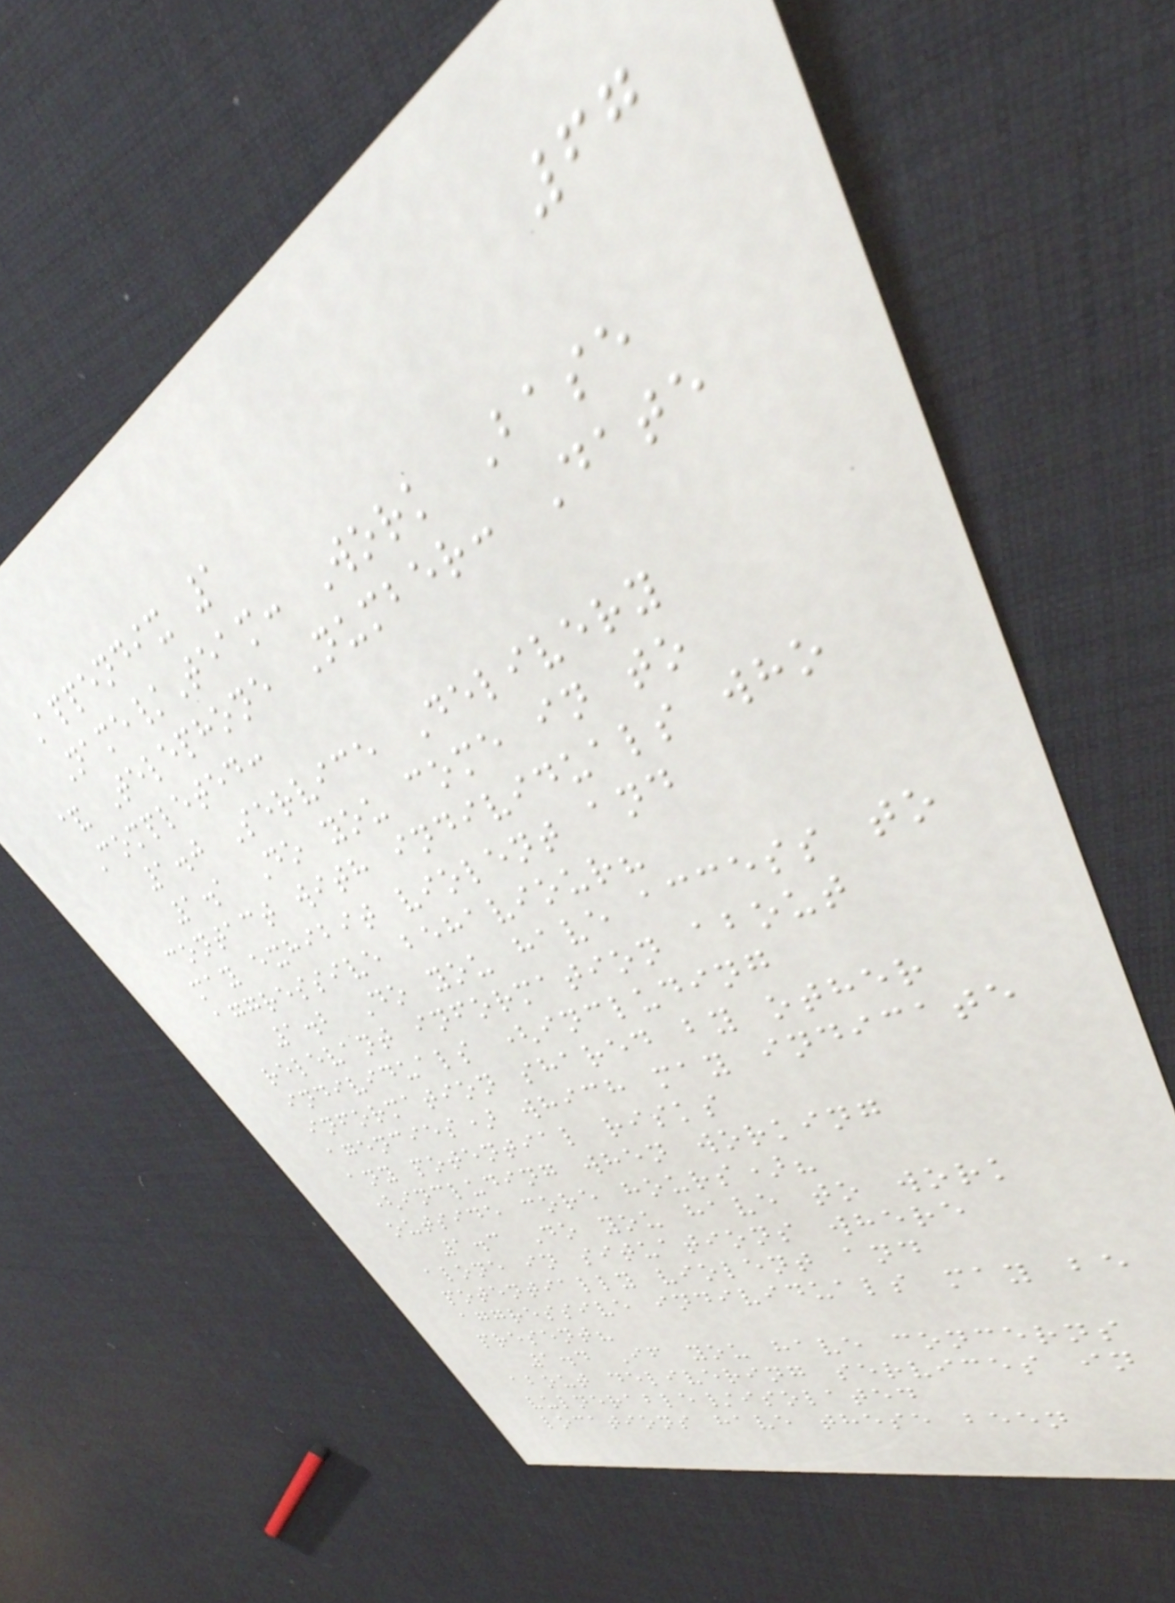67
Appendix 1
Name/Team: Work Base
& Telephone Number: Date
Completed:
1.0 Service Delivery
1.1 Do you come in to
contact with individuals who
may exhibit violent and
aggressive behaviour?
1.2 Do you have access to
relevant information about
individuals (including
information shared by other
agencies) which may indicate
any potential risks
(including when working
outside core hours)?
1.3 Do you have to work
alone in situations where
potentially violent and
aggressive individuals may be
present?
1.4 If you have concerns
about delivering services in
vulnerable/isolated
locations have these been
